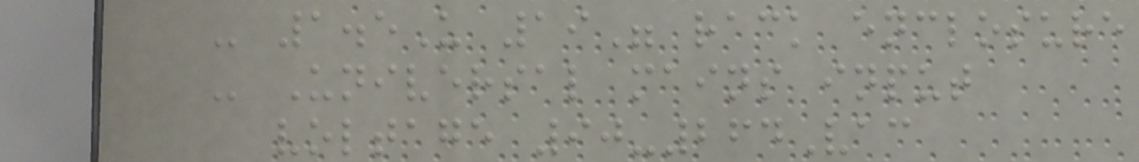- 1.5U 19" rack enclosure
- Universal mains input
voltage 90-264Vac
